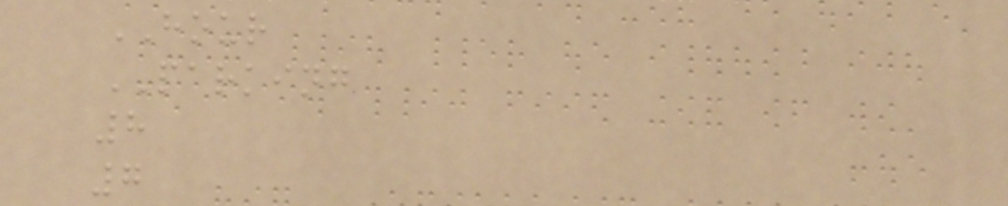HOUR
PARKING
8
7
